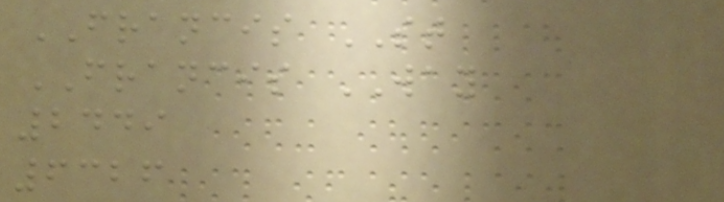FRANCIS ST
FRANCIS WAY
2449
6326
